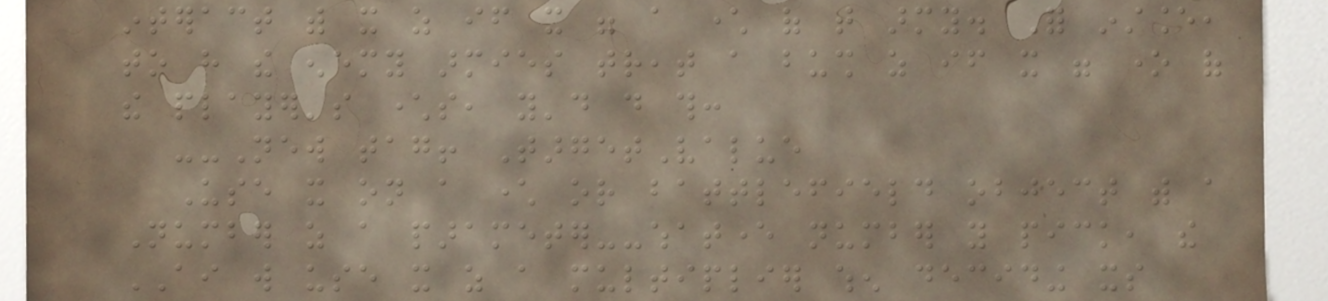interact with it as if it were a character of that army. For instance,
to have the enemy armies treat a bush as if it were one of
the player's characters, you'd do this:
--New tag! TargetValue
Use it on a character or battlefield object with a
Number as a parameter--whatever number you pick, the
AI will use it as a multiplier when deciding its
